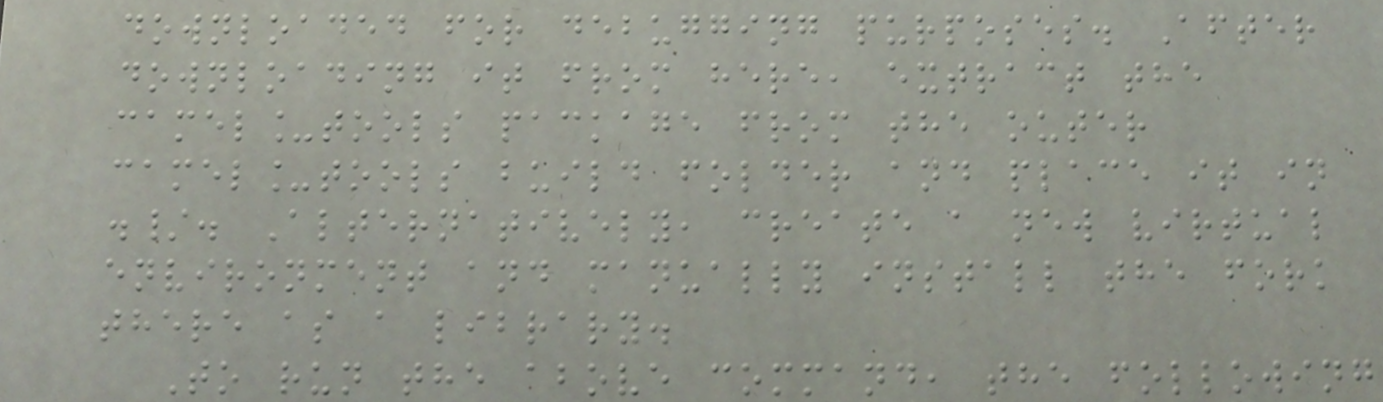downloaded for debugging purposes. After
downloading it from here, extract the
camel_tools package from the outer
camel_tools build folder and place it in
./. Alternatively, create a new virtual
environment and manually install the fork
there as a library.
To run the above command, the following
